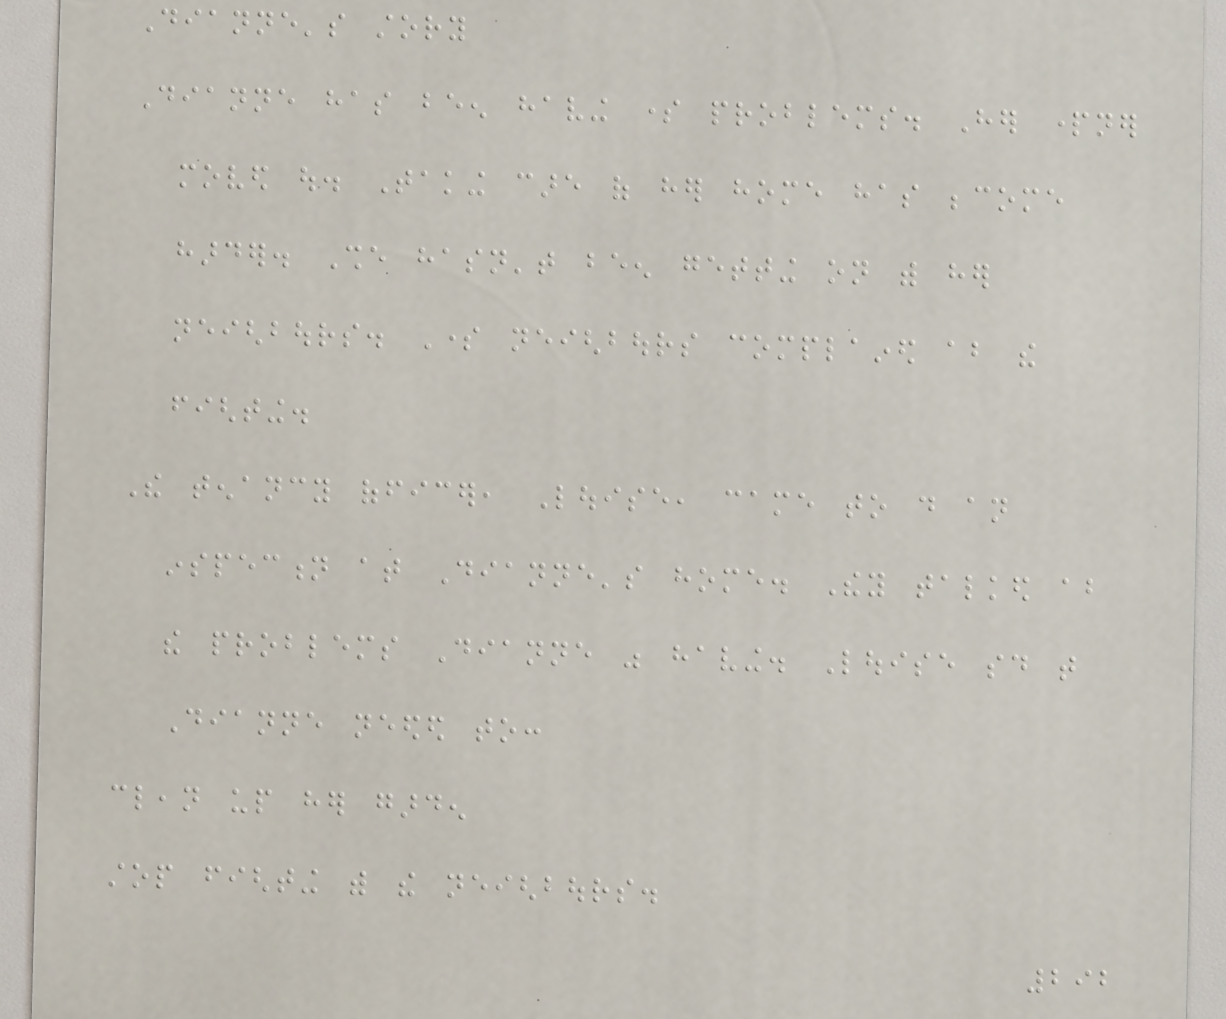Dianne's story
Dianne has been having some problems. Her partner
moved out. Taking care of her home has become
harder. She hasn't been getting on with her
neighbours. Some neighbours complained about the
fighting.
The tenancy officer, Louise, came to do an
inspection at Dianne's home. They talked about
the problems Dianne was having. Louise said that
Dianne needed to:
clean up her garden
stop fighting with the neighbours.
292
